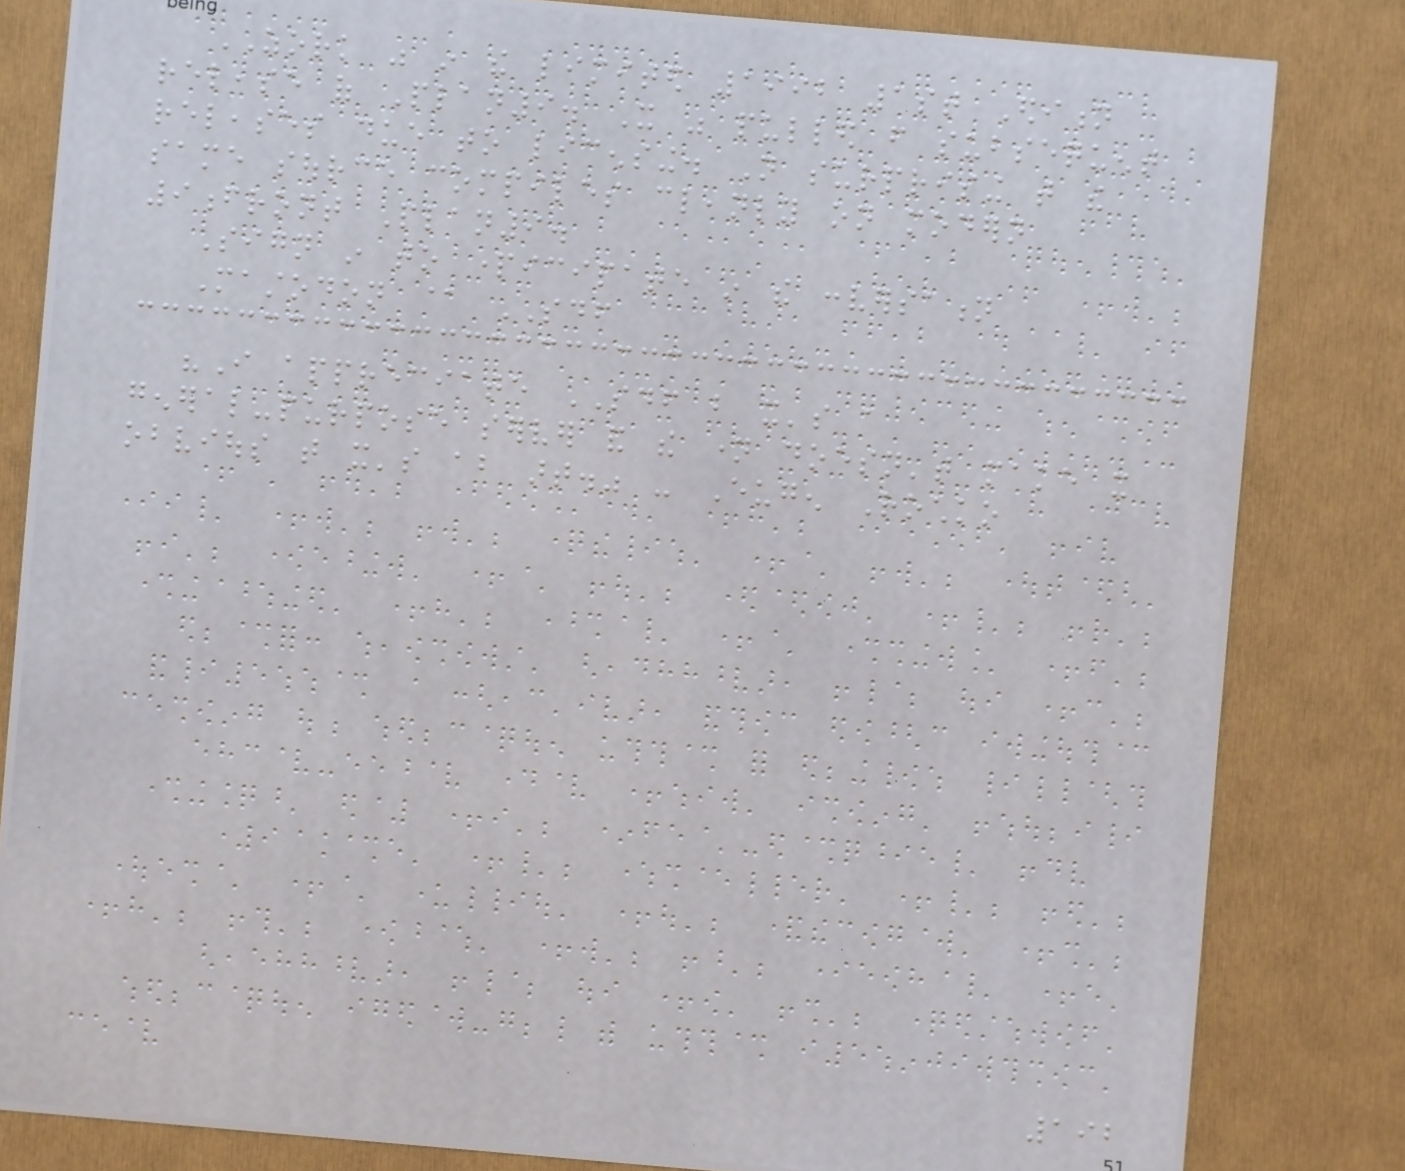ZORK was in the limited 1992 1st Edition
release of Plan9. It was pulled from subsequent
releases due to licensing. Not surprising that the
same source compiles cleanly on modern
9front Plan9.
Sign in to participate in the conversation
Mastodon @ SDF
"I appreciate SDF but it's a
general-purpose server and the name doesn't make it
obvious that it's about art." - Eugen Rochko
192
